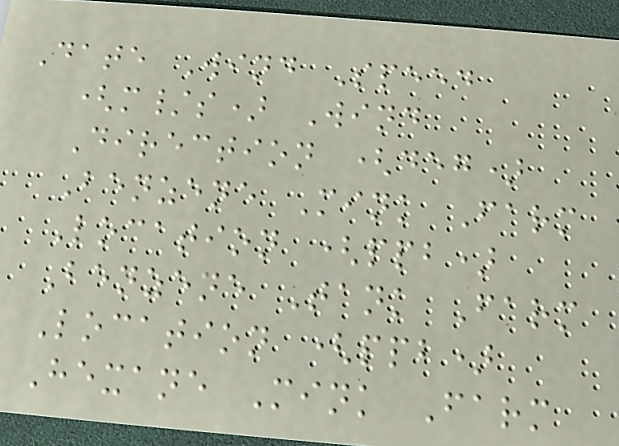Date Wind Speed
(m/s) Wind
Direction (deg)
Benzene Mink Farm
Location (ppb)
Benzene Tank Farm
Location (ppb)
Hexane Mink Farm
